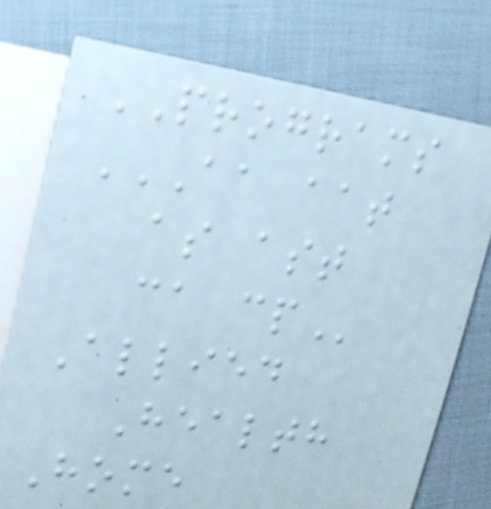PROGRAMS
AA AAT
AS AST
CA CP
Allied
Health
Home
